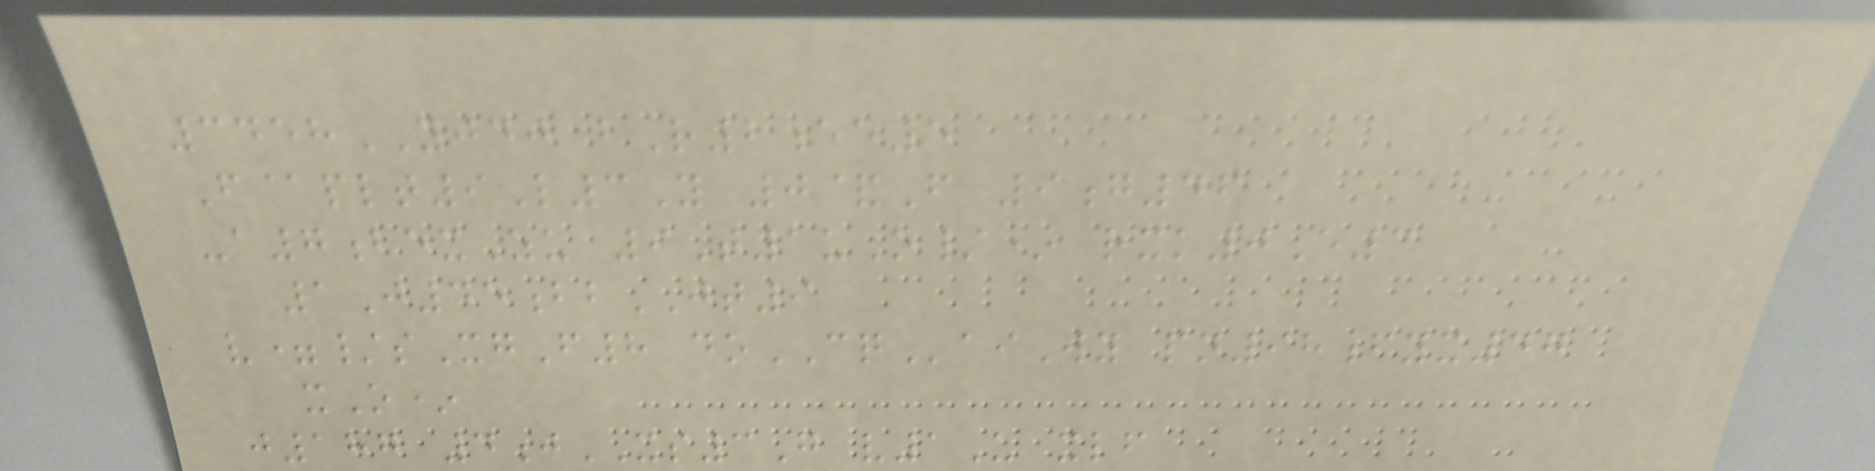3458YJDJ bR2ee5
F@plt9L3Y 0&F 9g46
-a7bexZu 9T1uO/* rxk0E3
1J45bbJT9
v=/sXgF8 doCQaiWy pn98fyx47
xO*
j187 4jXS3G v1U xlf
